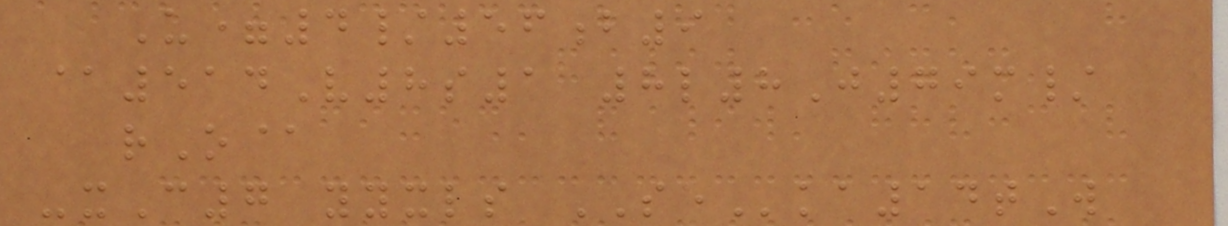U=4/56b9
@514V8s1 8l8J79m/
rO@
-xC7 yyxls SEka14tW
